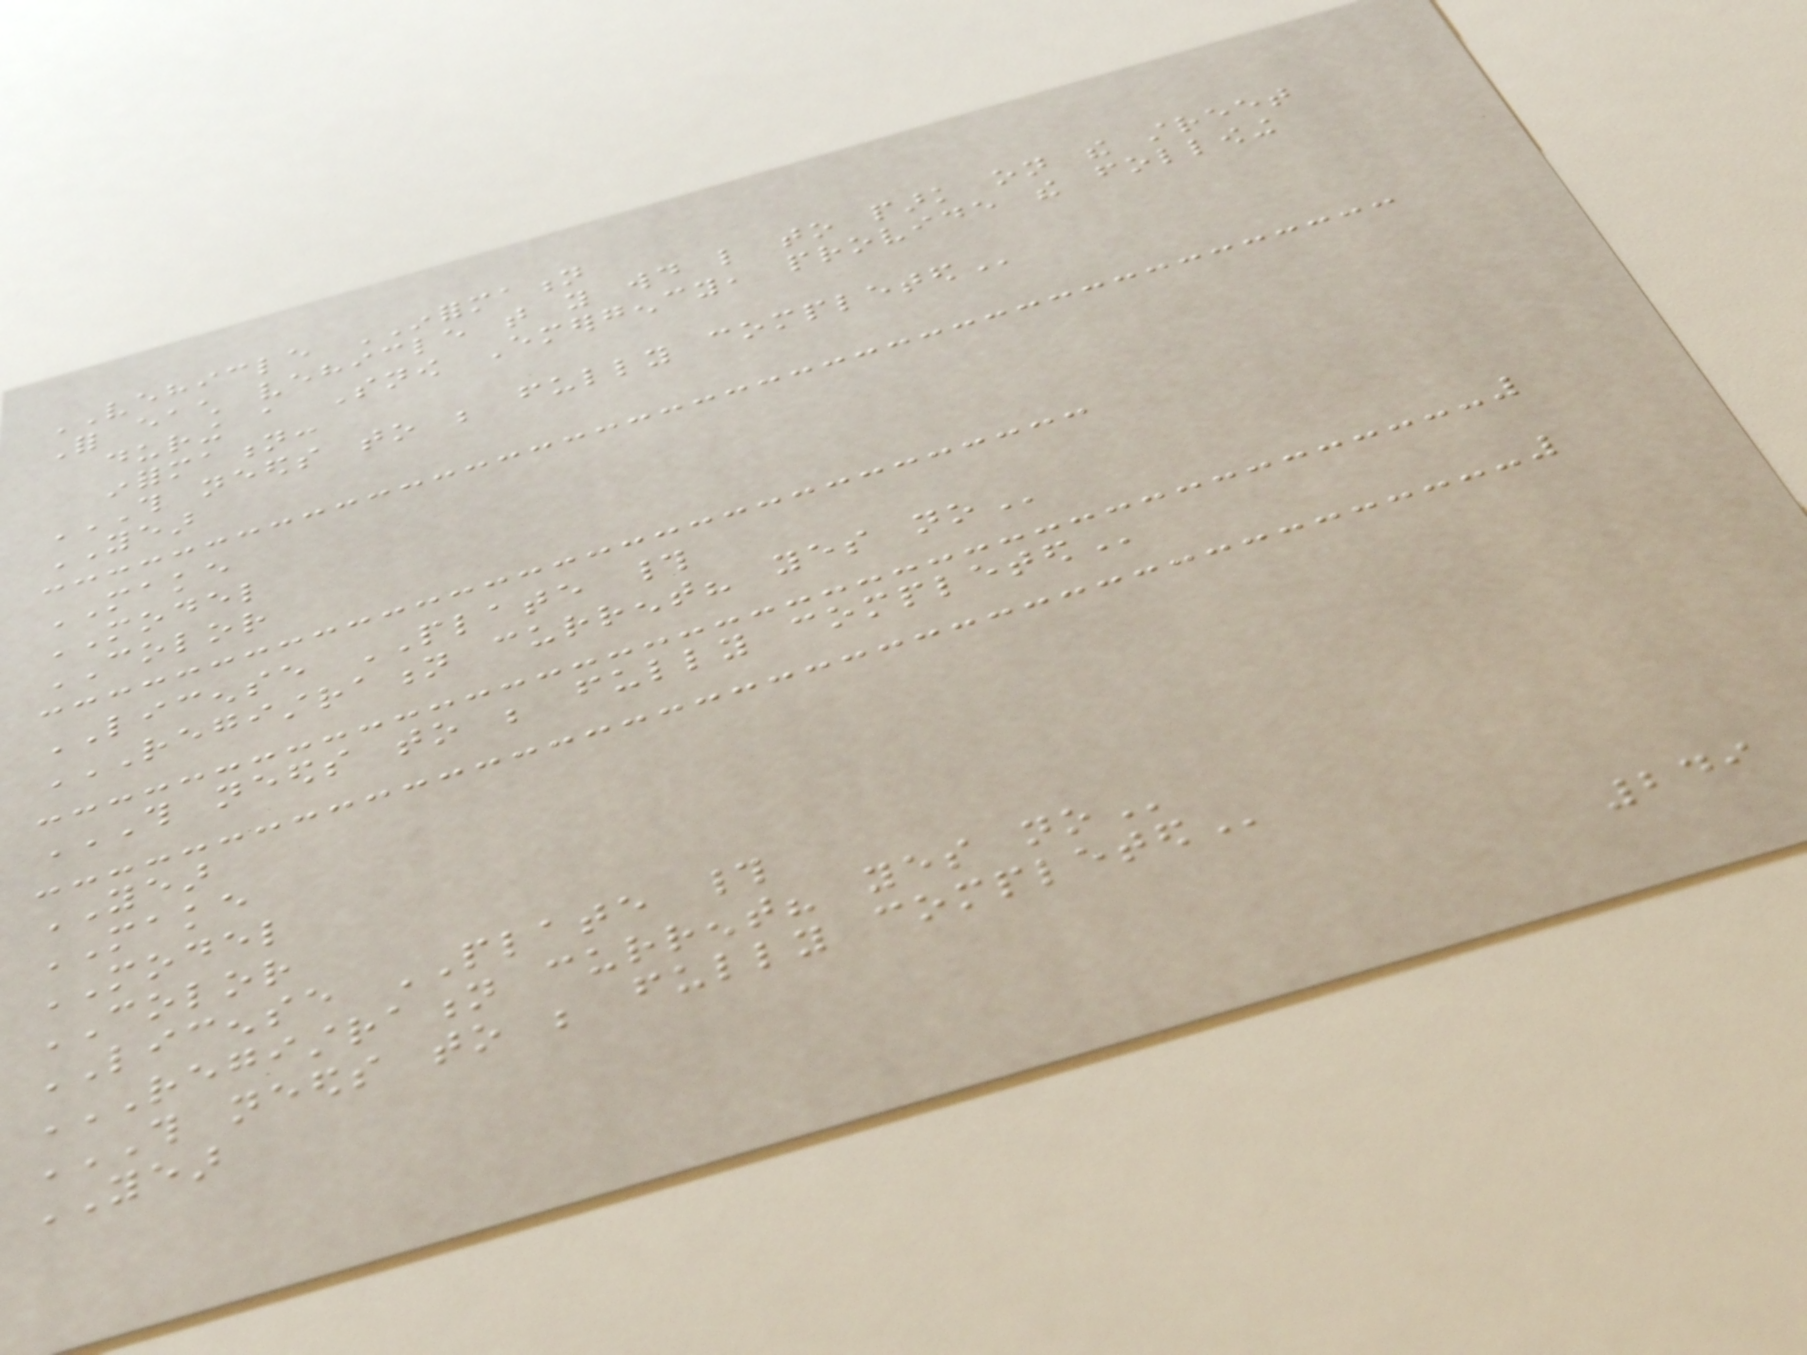VEHICLE INFORMATION
For each vehicle that you would like to park on the street
during a Snow Emergency, provide the following
information:
THIS NEEDS TO BE FULLY COMPLETED
YEAR
MAKE
MODEL
COLOR
LICENSE PLATE #
REGISTRATION CURRENT? YES NO
THIS NEEDS TO BE FULLY COMPLETED
YEAR
MAKE
MODEL
COLOR
LICENSE PLATE #
REGISTRATION CURRENT? YES NO
THIS NEEDS TO BE FULLY COMPLETED
YEAR
249
